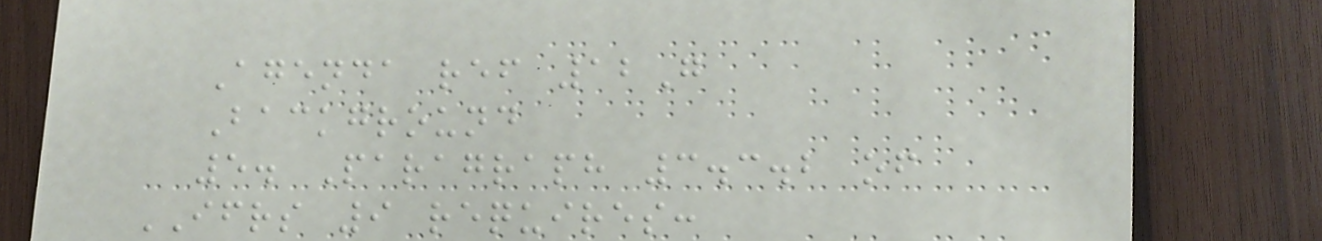Agenda ref 12G
Background
5. Paragraph 3.3.2 of
IFRS 9 requires:
